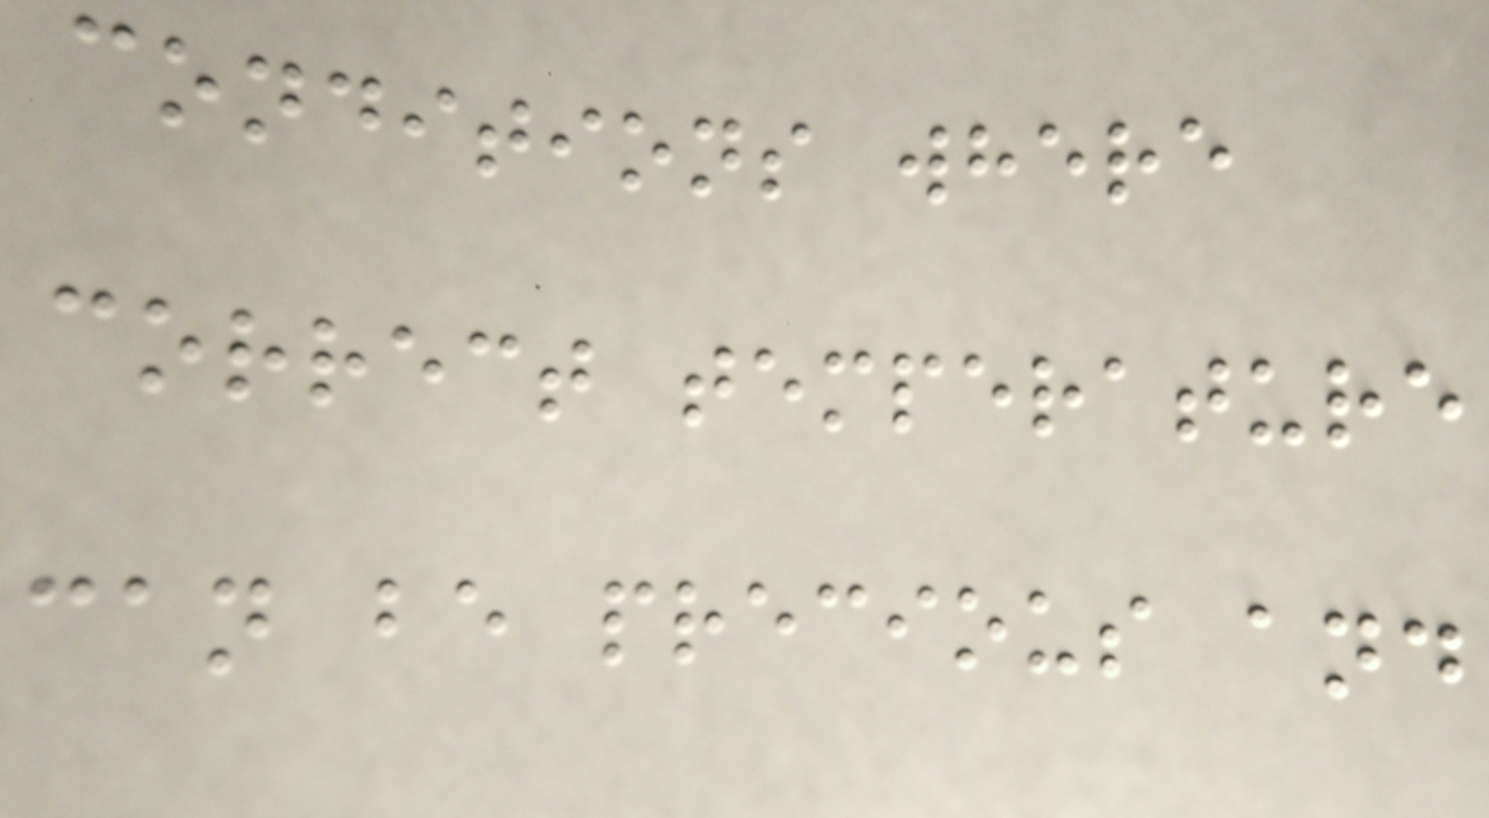conditions where
correct temperature
can be precious and
